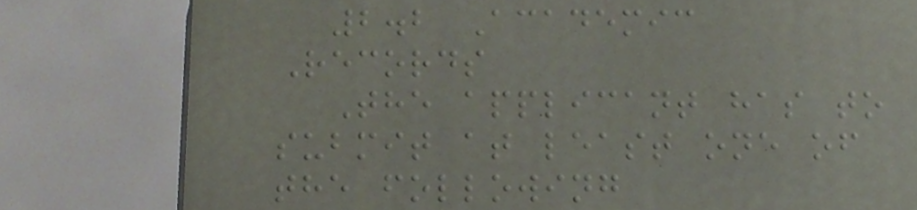2.2 Academic
Records
The applicant has to
submit at least one of
the following
